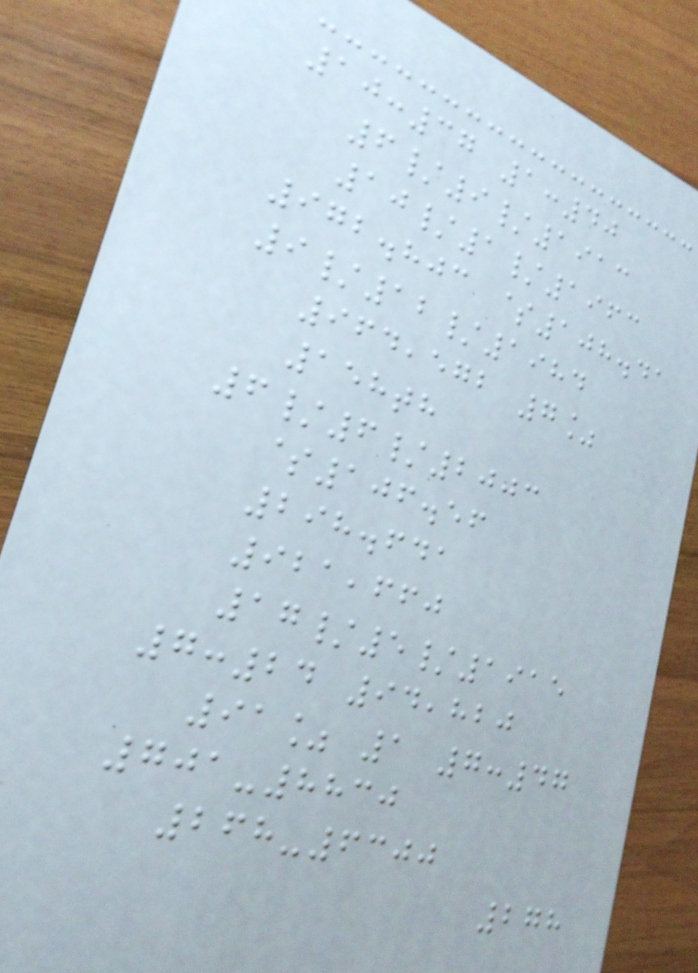10:37 1:40
6/9/1913
10/1/1963
972.803 $108.41
9/12/1984
964,572 7%
158th
6/6/2003
$106.56
298.641
921,660
17/5/1915
7:24 94,820
91% 1 7:47
701-8830
268-6300
278
